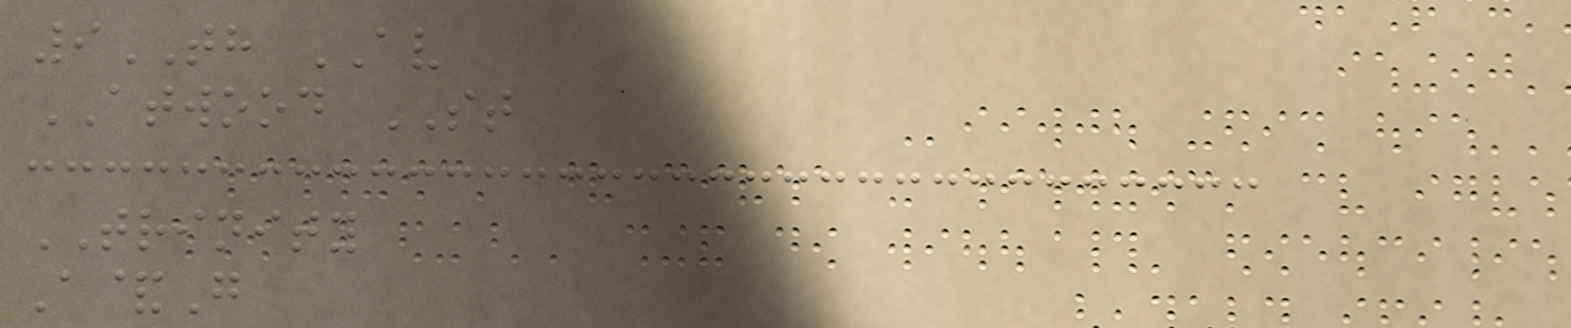9TH AV
ATWOOD ST
TRINITY
A&G
